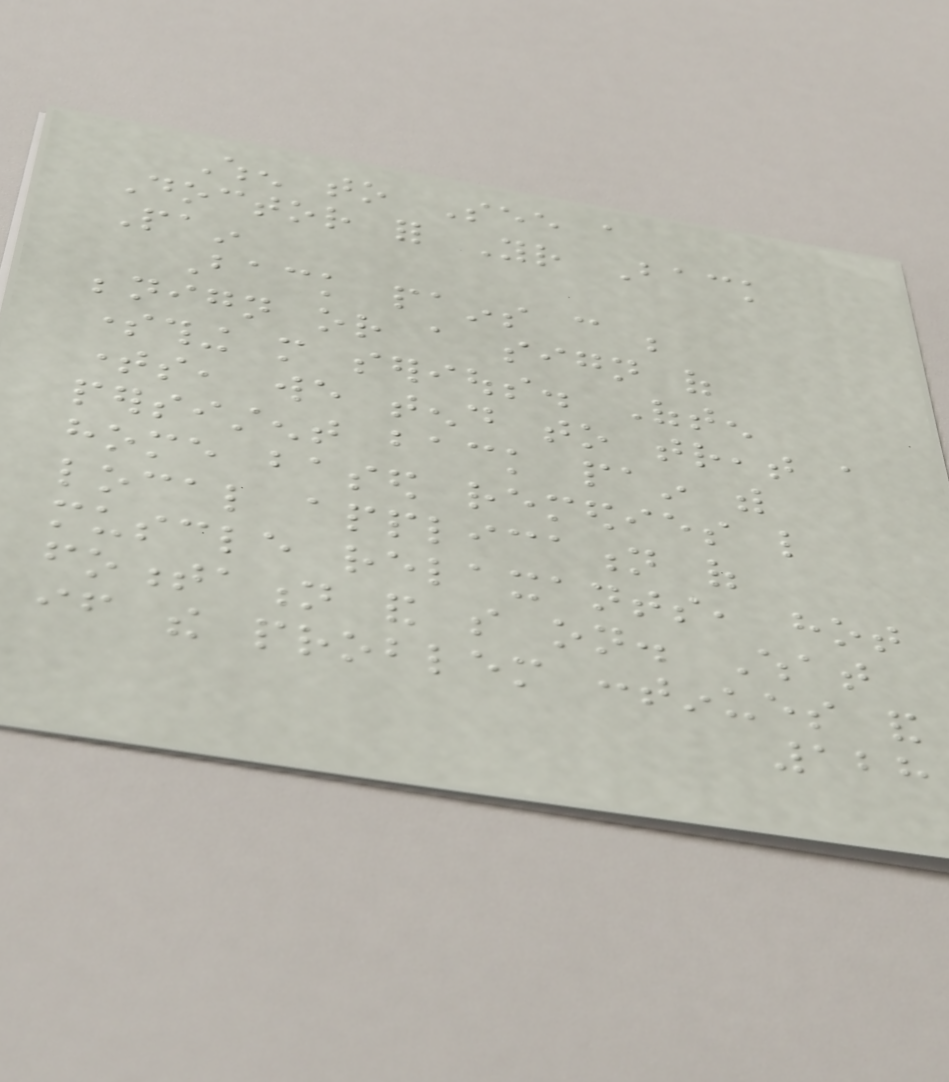When to See a
Doctor for Your Back
Pain
Back pains can be
benign or a sign of
something more serious. Often
times, we tend to treat a
persistent back pain with
home based remedies like
local application of
muscle relaxants, hot
fomentation and so on. What
if the problem continues and
128
